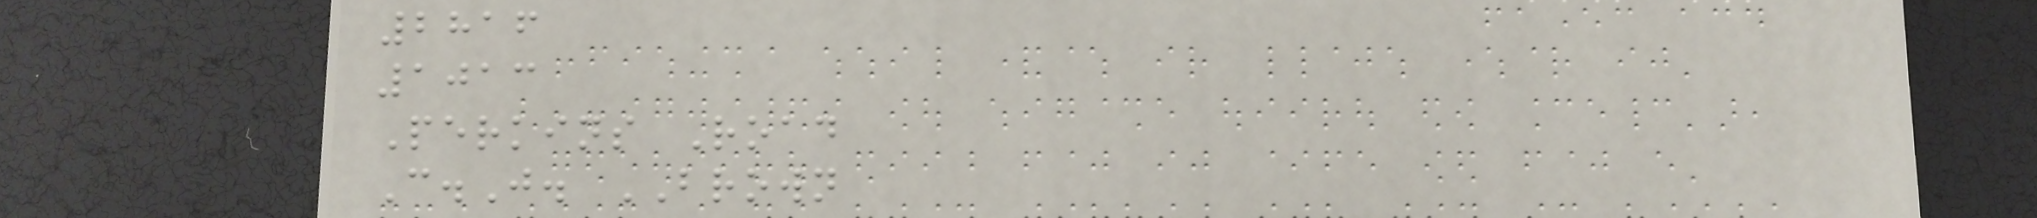2816
1013
Perkins Road
C.J. BROWN
